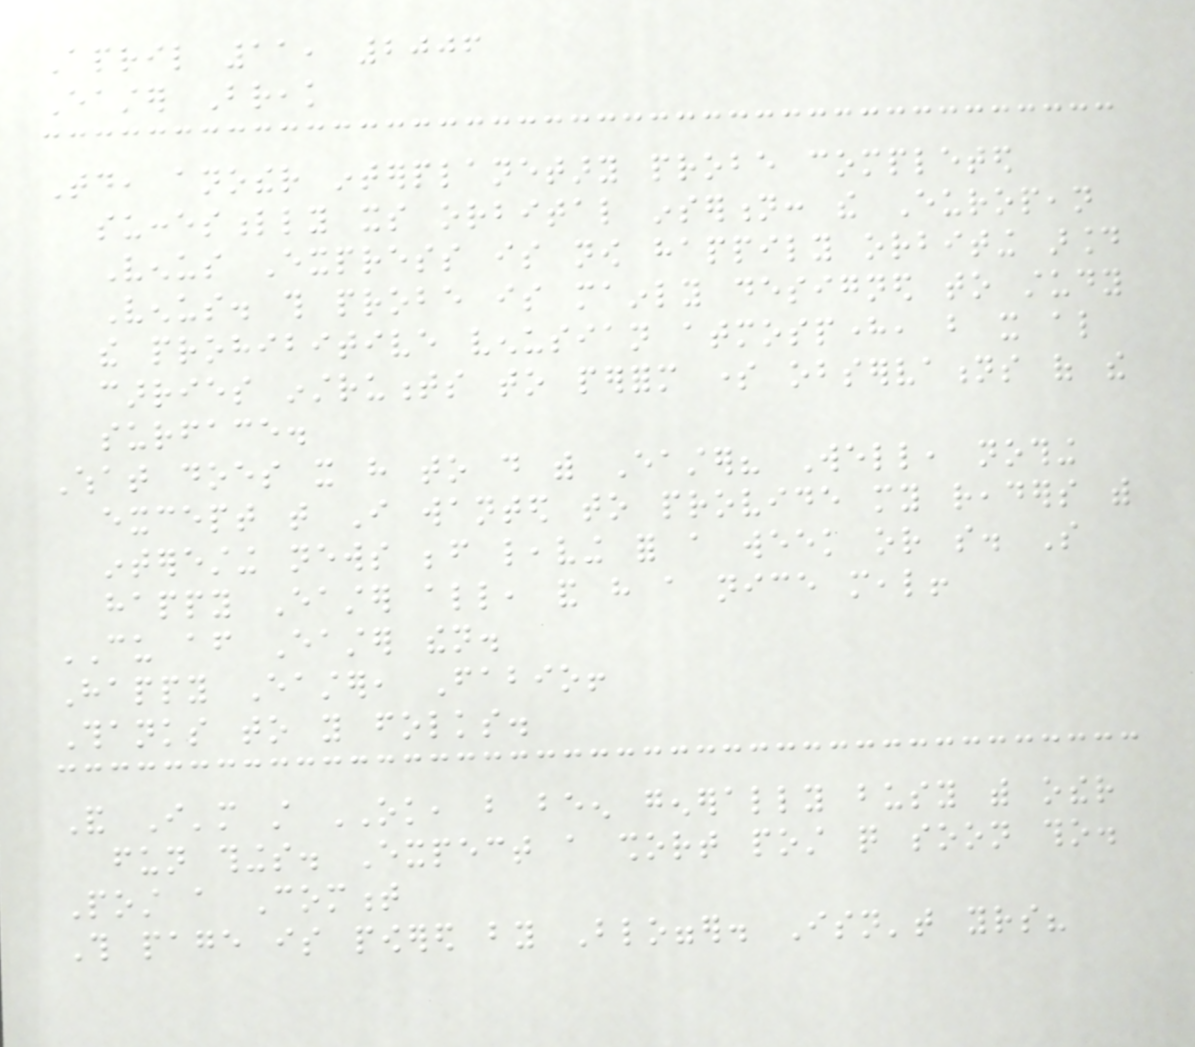April 11, 2006
Easter Break
Today, another interplanetary probe completed
succesfully its orbital insertion: the European
Venus Express is now happily orbiting around
Venus. this probe is mainly designed to study
the prohibitive venusian atmosphere, but it also
carries instruments to perform some observations of the
surface.
What does it have to do with Easter? Well, nothing
except that I wanted to provide my readers with
interesting news before leaving for a week or so. So
happy Easter all, and have a nice meal!
CU after Easter then.
Happy Easter, Fabio!
Thanks to you folks.
And I'm still OK, but been generally busy with other
fun things. Expect a short post quite soon tho.
Post a Comment
This page is powered by Blogger. Isn't yours?
